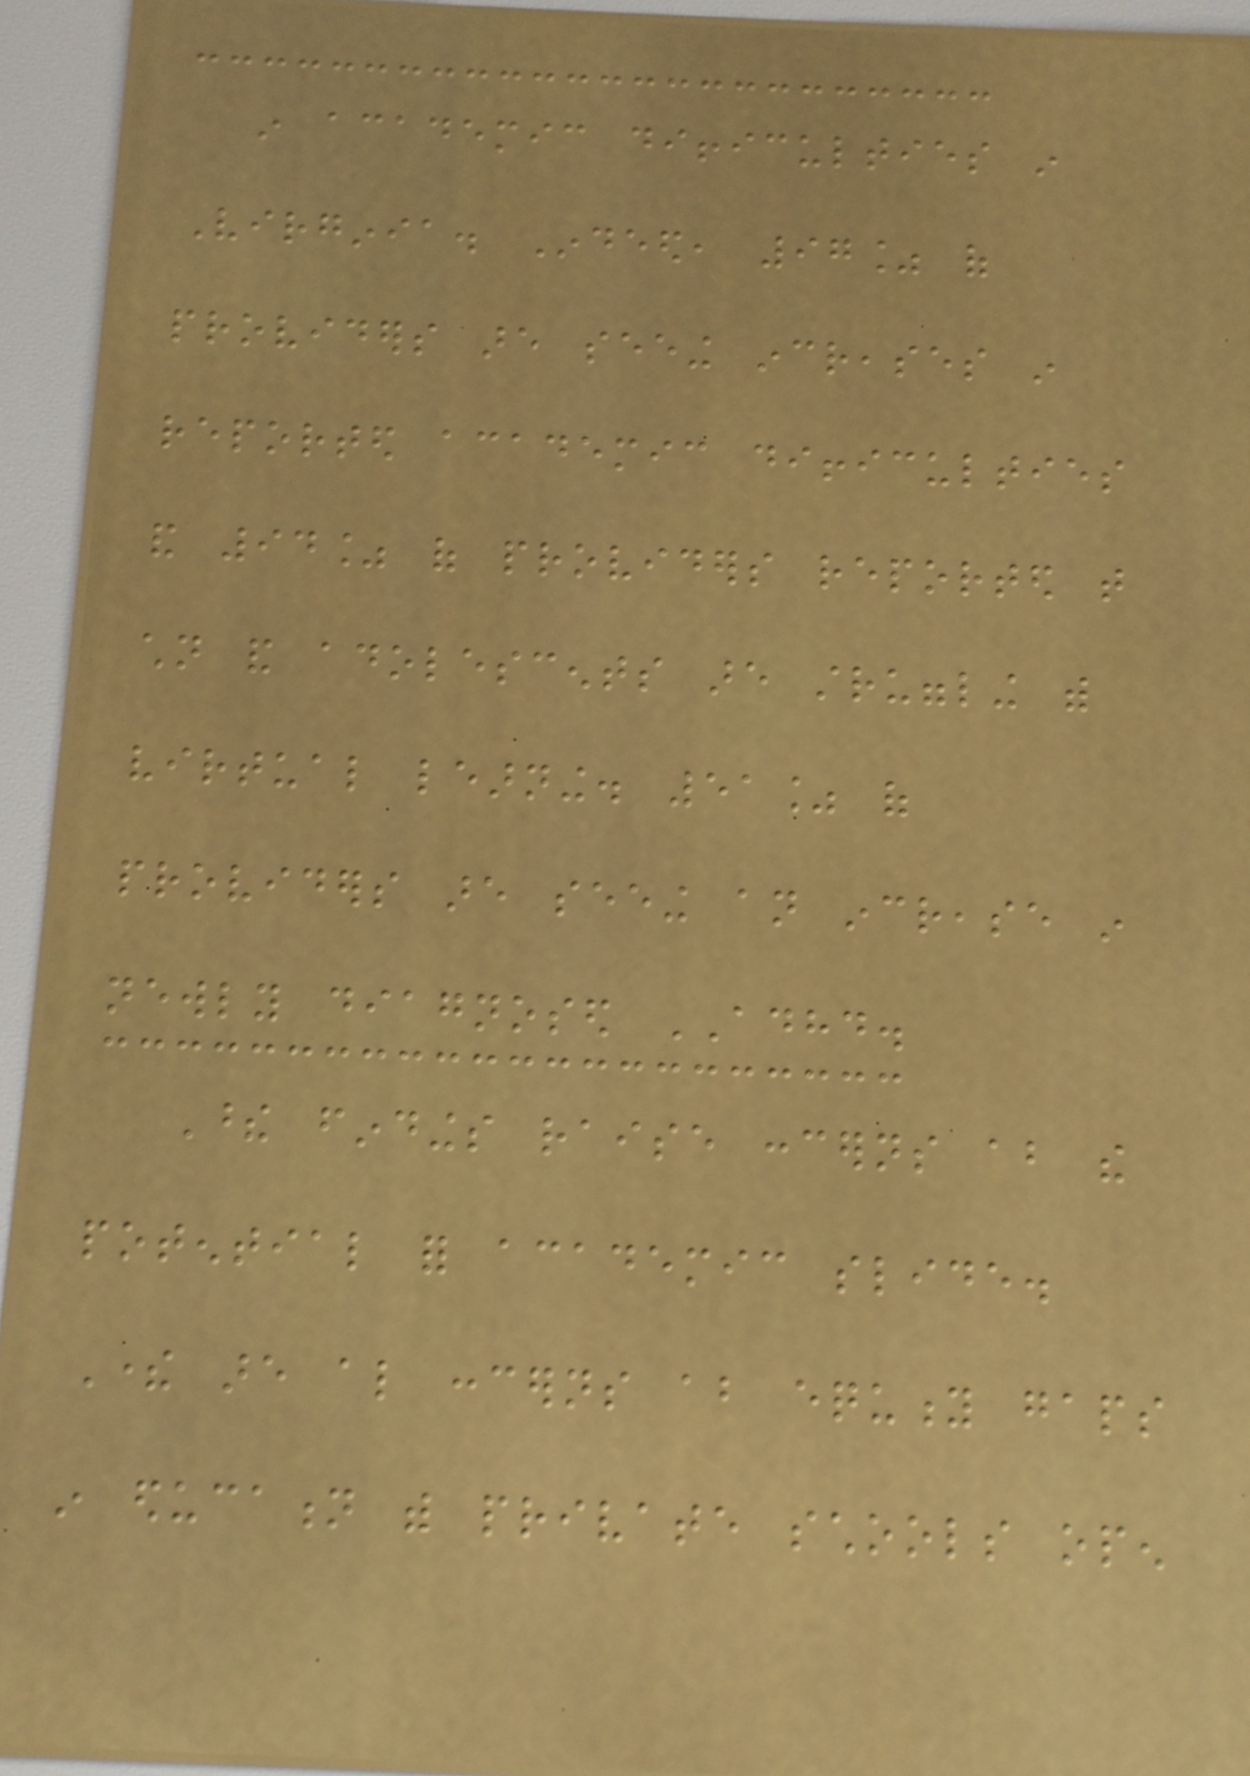in academic difficulties in
Virginia. Indeed, 97% of
providers are seeing increases in
reported academic difficulties
and 94% of providers reported that
children and adolescents are struggling with
virtual learning. 51% of
providers are seeing an increase in
newly diagnosed ADHD.
These findings raise concerns about the
potential for academic slide.
There are also concerns about equity gaps
in education with private schools open
